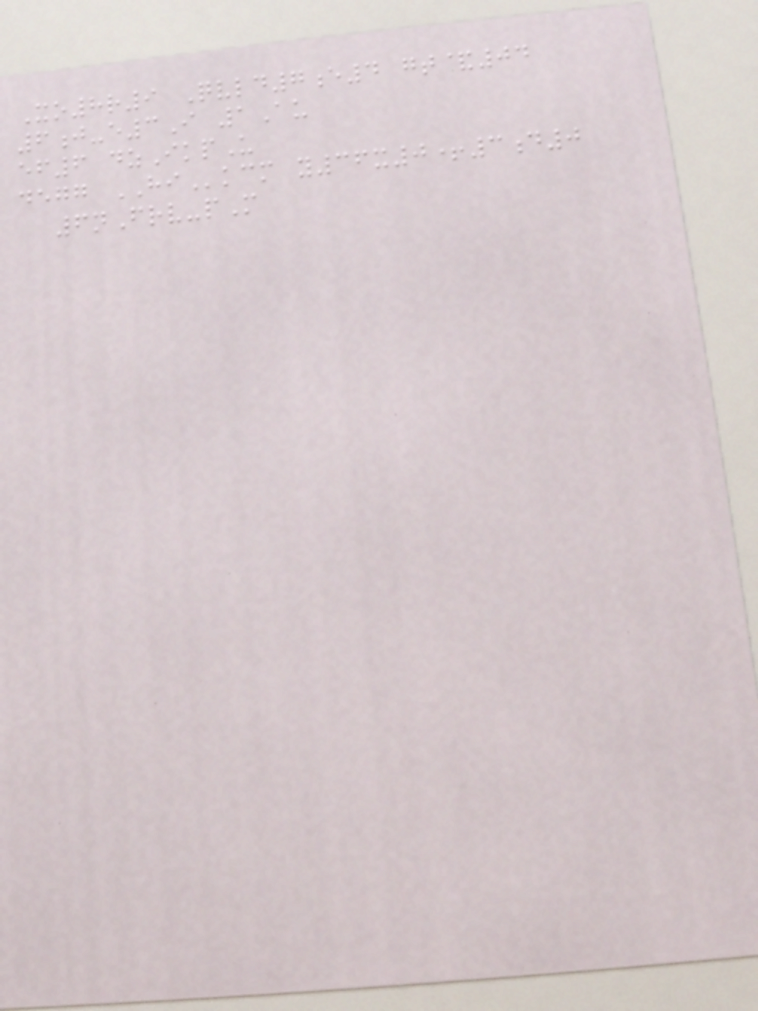Xo8r9 Qvld7e4 gt&04
6j-e3I 1Au
ef6 dzIkpU
degg HIkcm y36x0+3d0
6nFrv-pM
